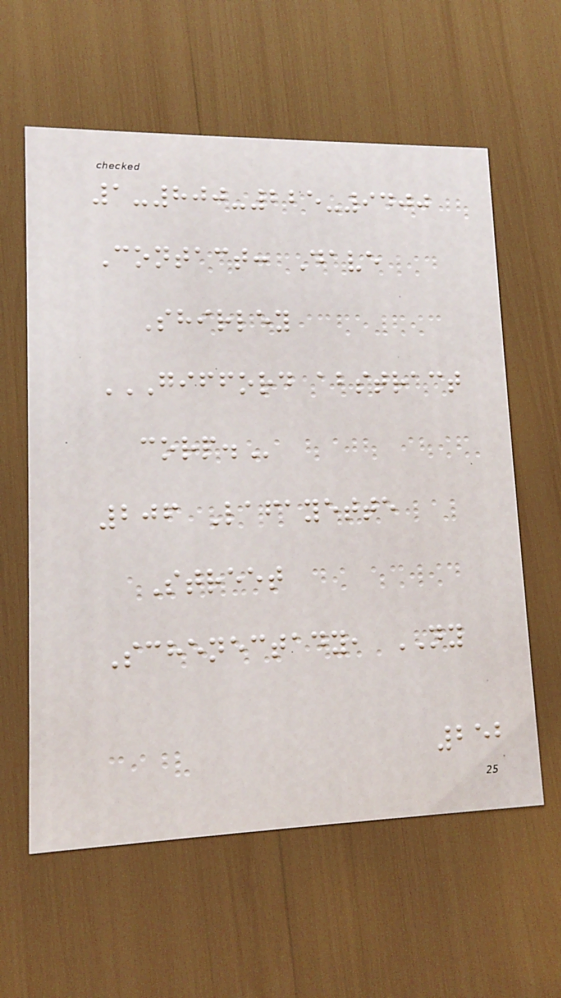1-800-225-9400
Contact: Dave
Shirley
GIFFORD ABSTRACT
CORP.
206 Lafayette
Street
Schenectady, NY
252
